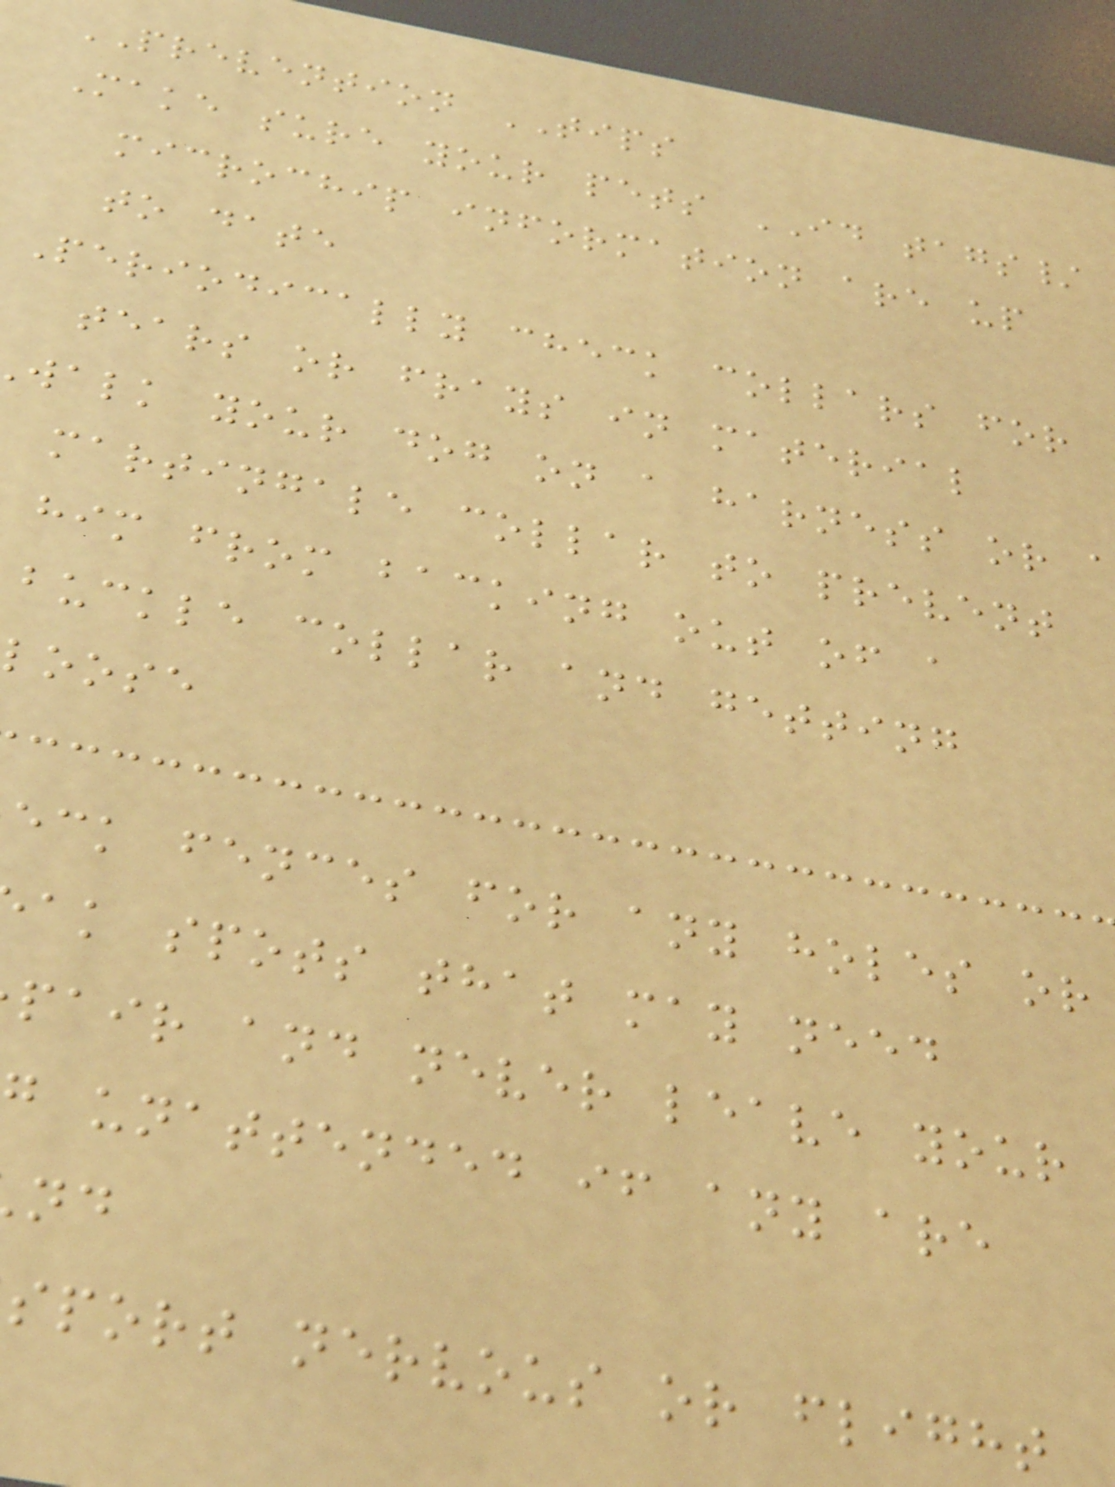PREVENTION TIPS
Make sure your pets ID tags/
microchip information are up
to date
Periodically check collars for
tears or frays in material
walk your dog on a harness or
martingale collar to prevent
him from backing out of a
buckle collar and getting
loose
eck fences for any holes or
ak spots that may need
pair and never leave your
unattended if any are
sport nervous or flight
